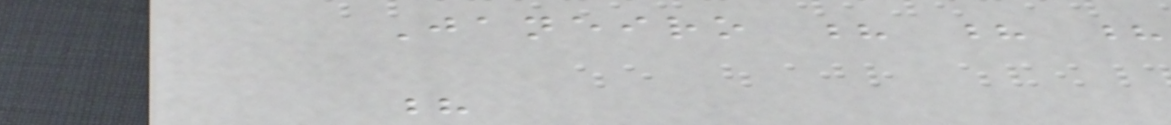Janeiro ? ? ?
?
